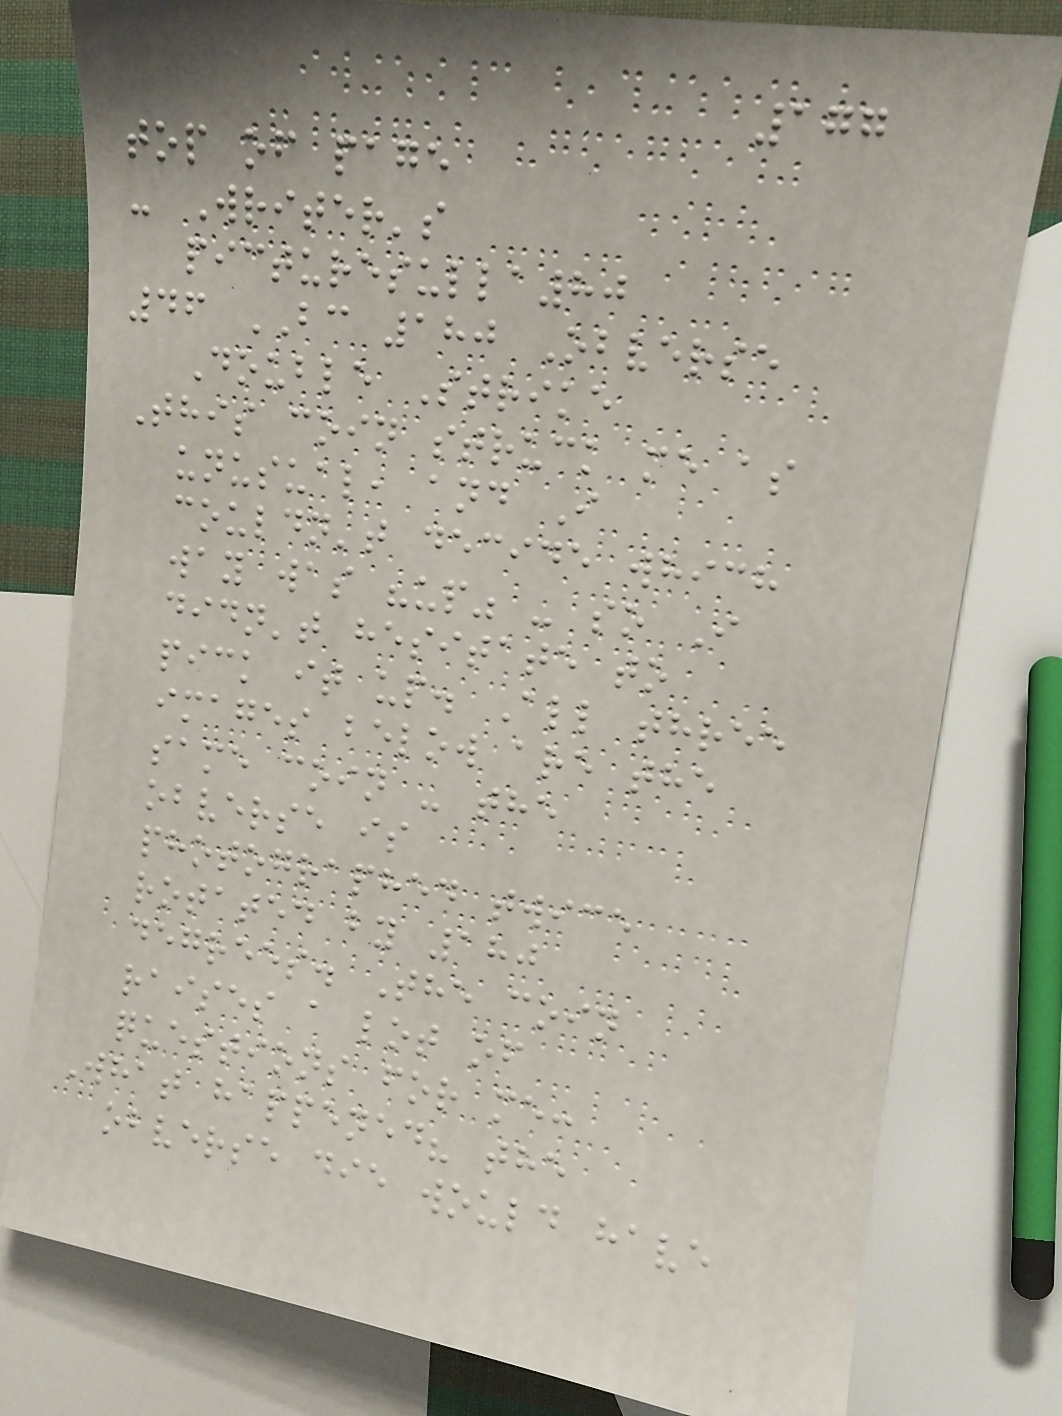177
top of page
- Writer's
picturesulla80
46 BC 180 Obverse
Double Strike
This coin struck me as
unusual, and I
couldn't decide which
way was "up" - so I
didn't hesitate to
pick it up. All three
images below are the
same coin - the
obverse is
photographed twice
rotated by 180
degrees. The coin
raises a lot of
questions for me:
What happened? the
obverse die would have
